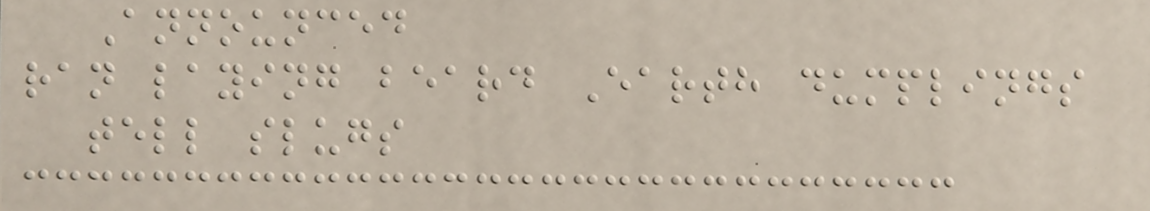Announced
ran laying beard Earth dumplings
tell slugs
